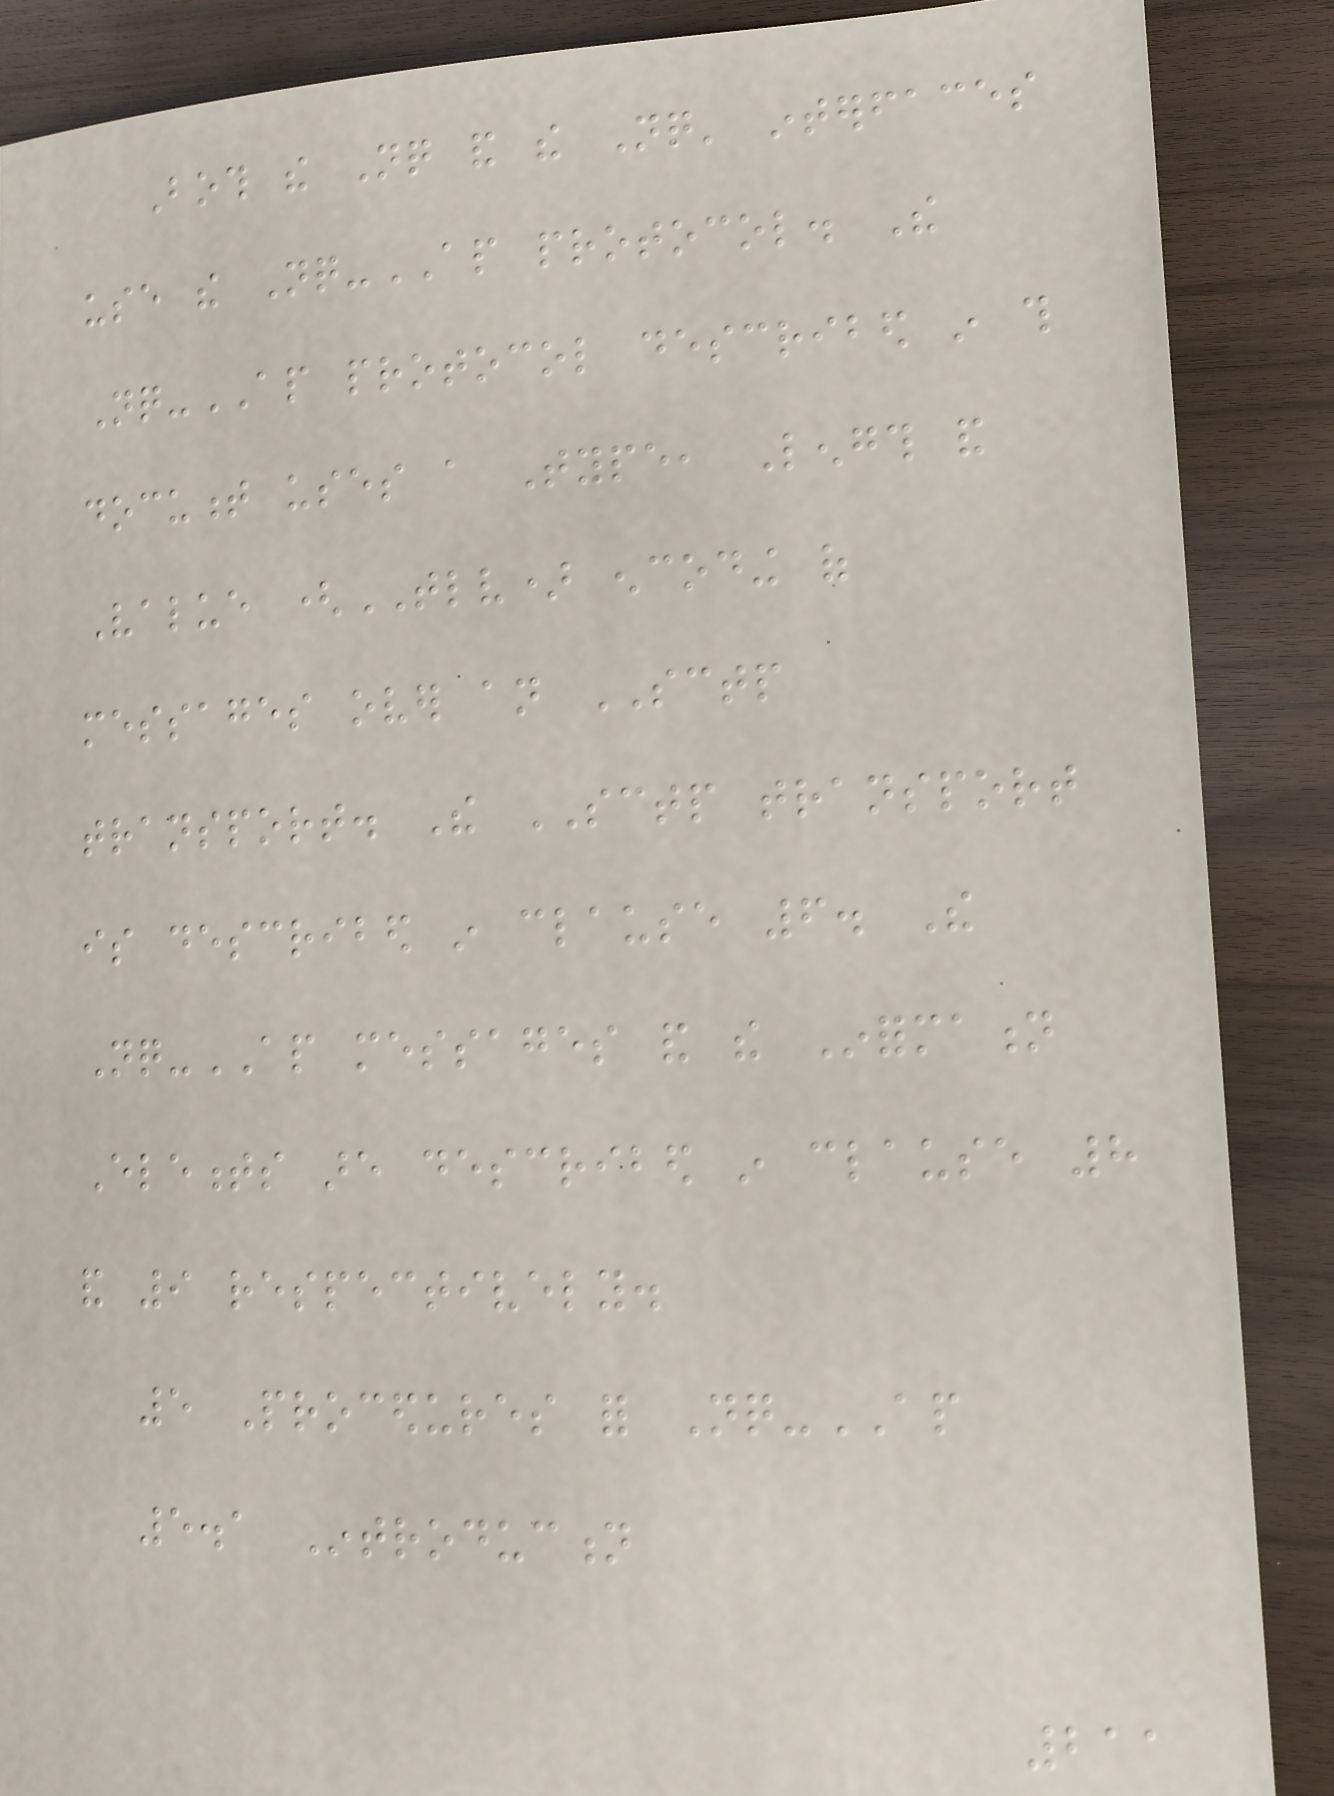Both the Nq and the Nq' interfaces
use the Nq-AP protocol. The
Nq-AP protocol described in this
document uses a Type, Length and
Value (TLV) encoding of
messages over an SCTP
transport. The SCTP transport
is described in clause 6. The
Nq-AP messages and the Information
Elements are described in clause 8
and 9 respectively.
5 Procedures for Nq-AP
5.1 Introduction
211
